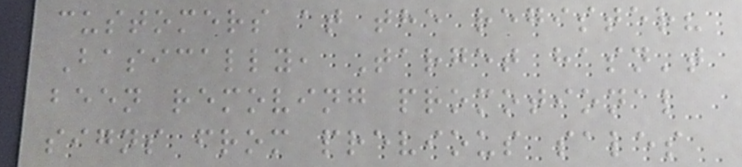customers at the register?
Basically, Target hasn't
been removing promotional
signs from previous sales
